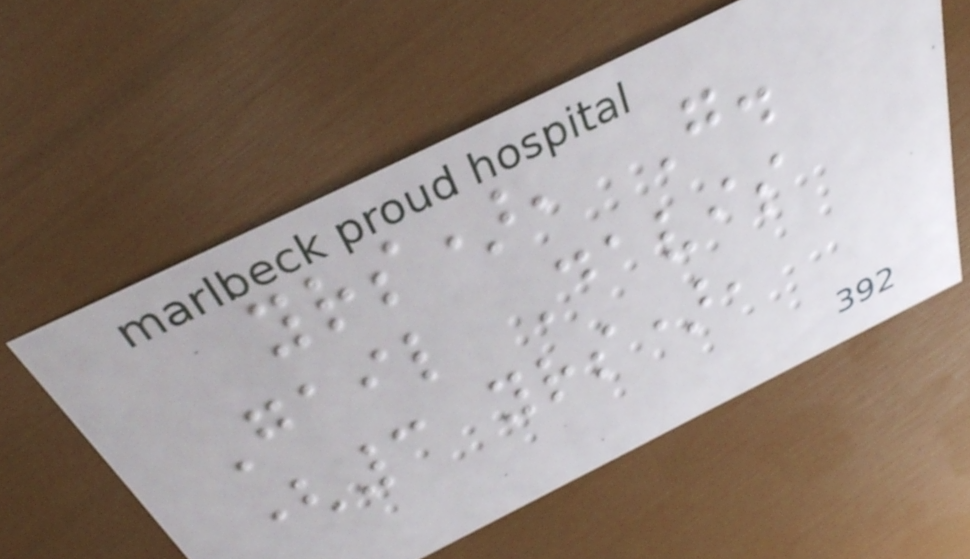yrs), G.
Gail Davis
(3 yrs),
